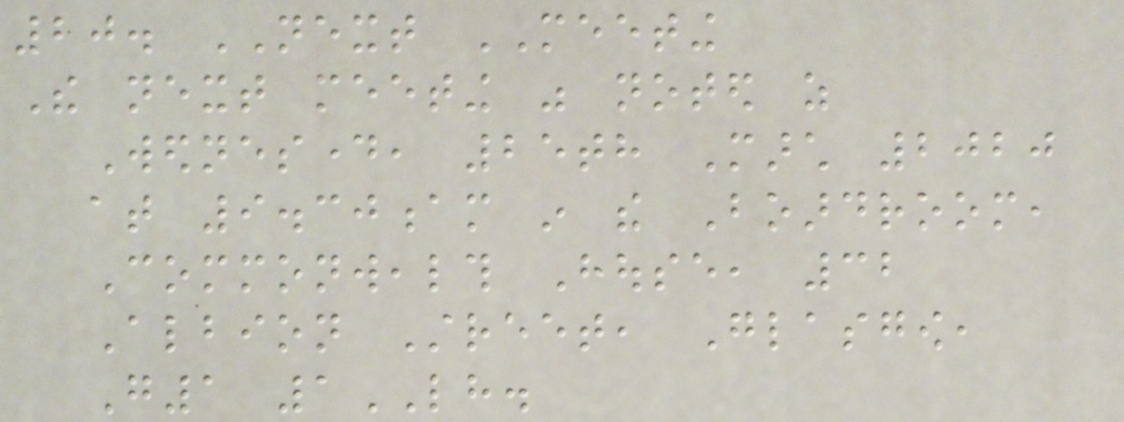20. NEXT MEETING
The next meeting was noted as
Wednesday, 25th March 2020
at 9.30am in the Boardroom,
Commonwealth House, 32
Albion Street, Glasgow,
G1 1LH.
